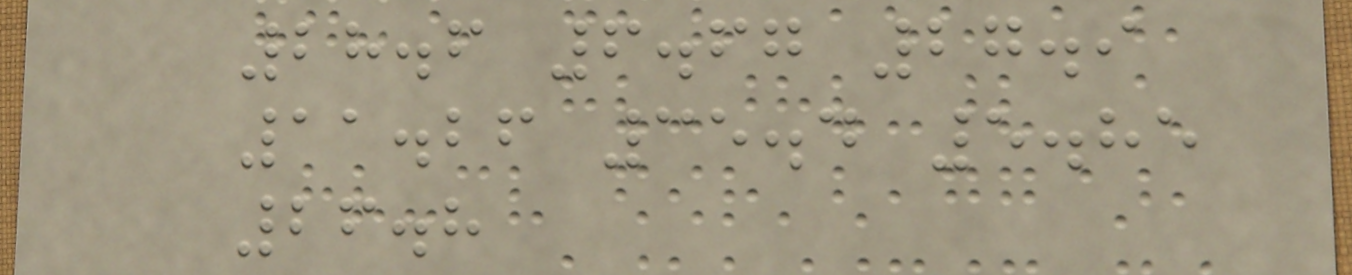28.6 6.67 27.9
11.26 35.4 5.85
26.8
